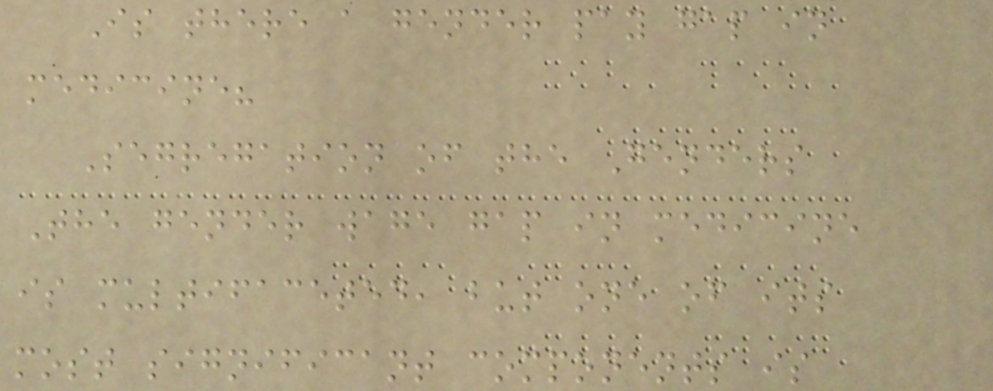Is there a gender pay gap in
medicine?
Segregation of the Genders
The gender wage gap in medicine
is multifaceted, but one of its
most significant components is
